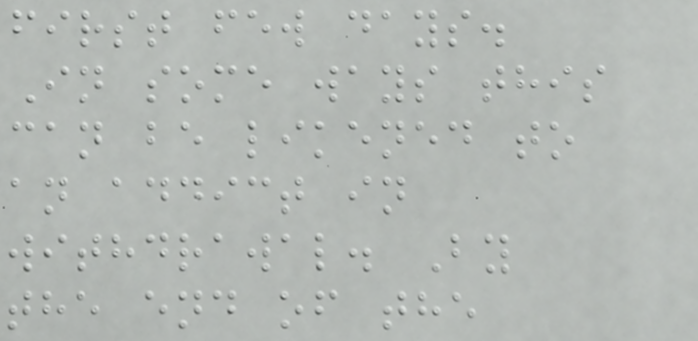first few days.
In some ways this
can be likened to
an addict in
withdrawal. By
the end of the
